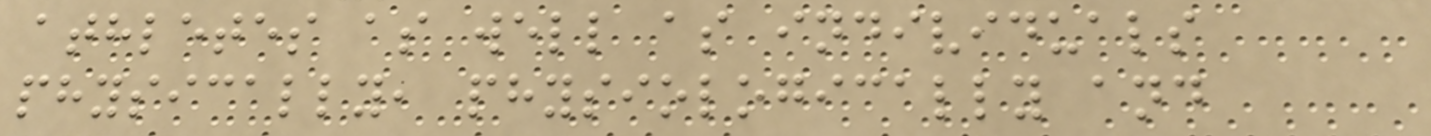athletes as well as individuals
physically, physiologically and
